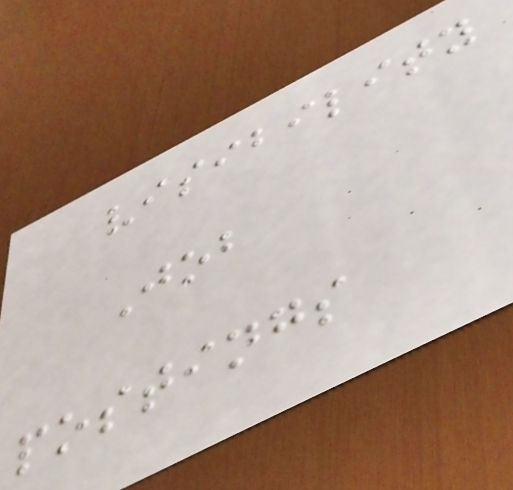visibility
Job
postings
